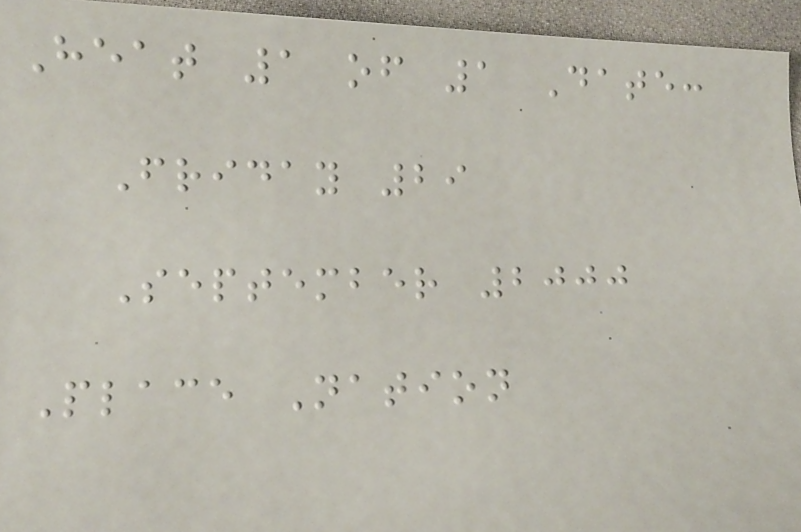Heat 1 of 1 Date:
Friday 29
September 2000
Place Nation
